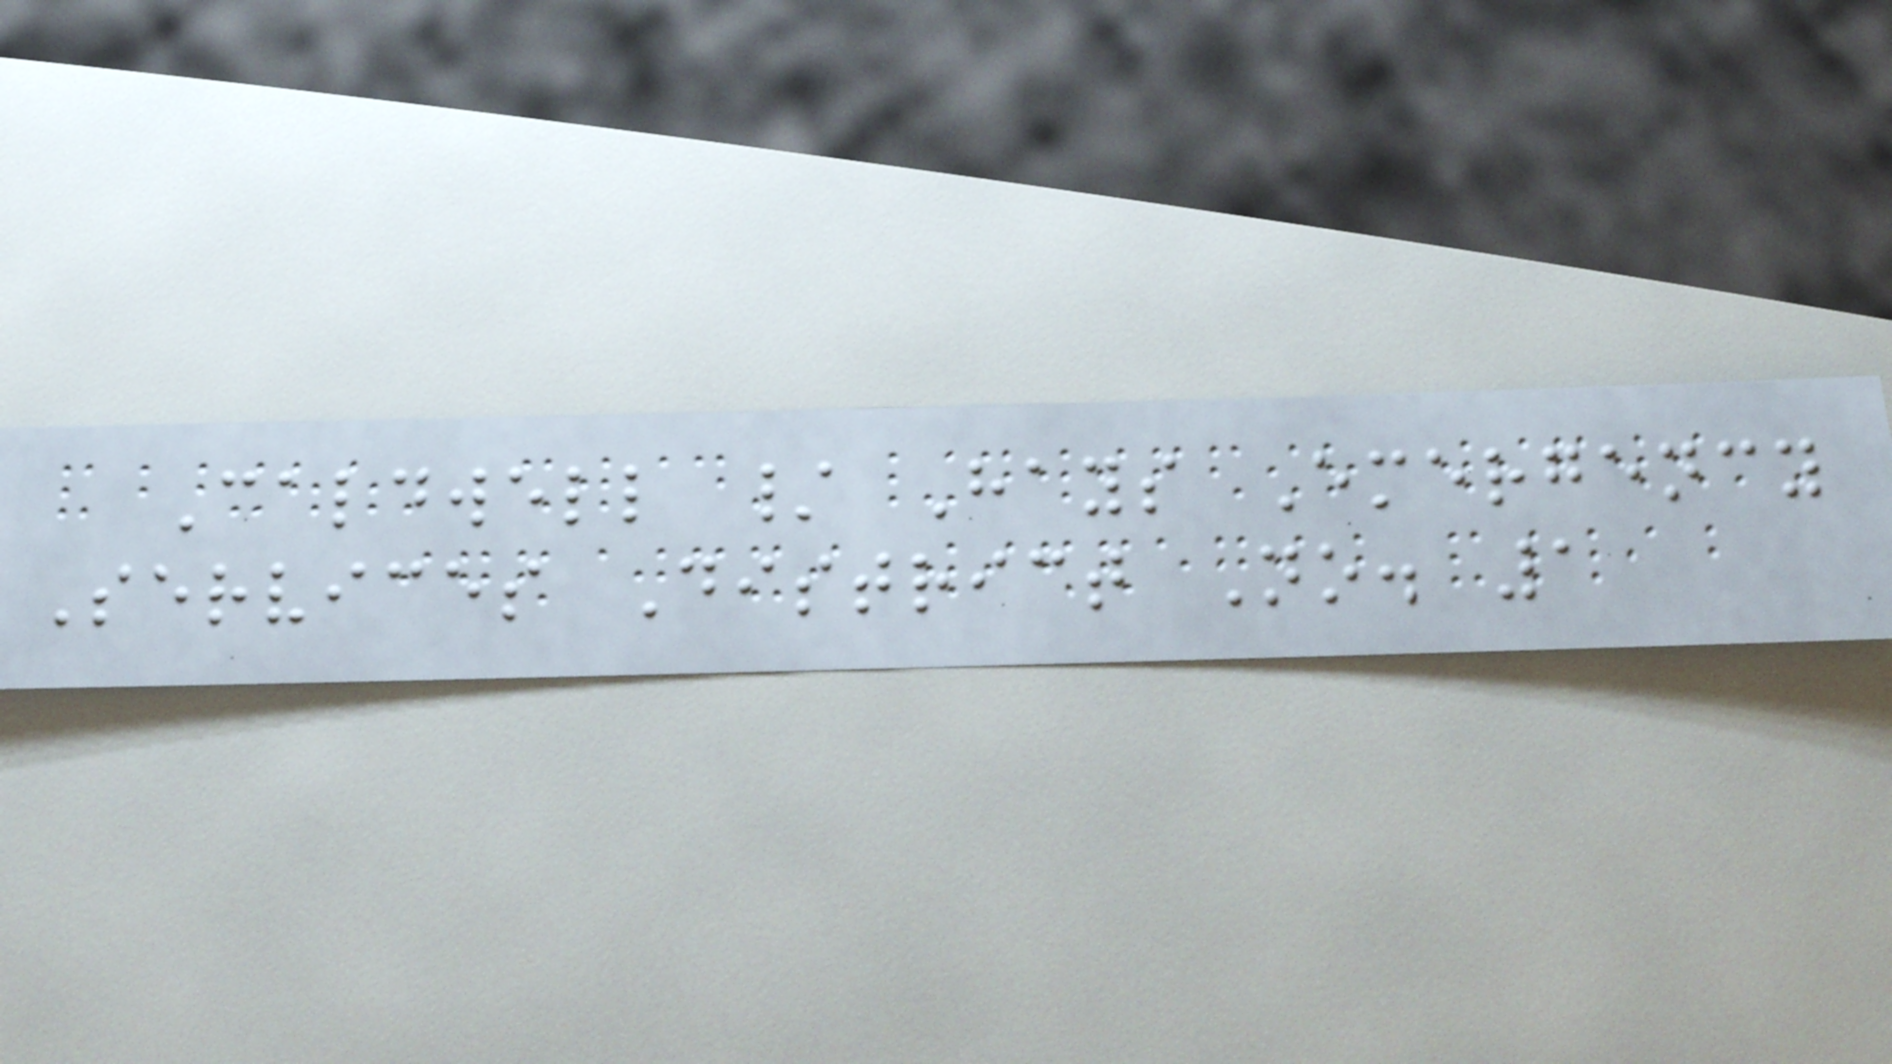Caldwell / Hays Emergency
Services District No. 1
